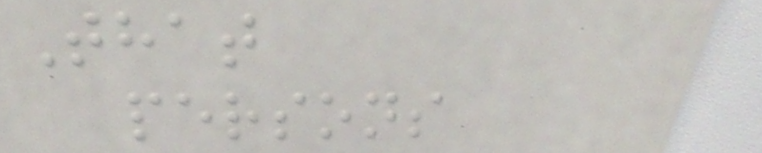That
persons
